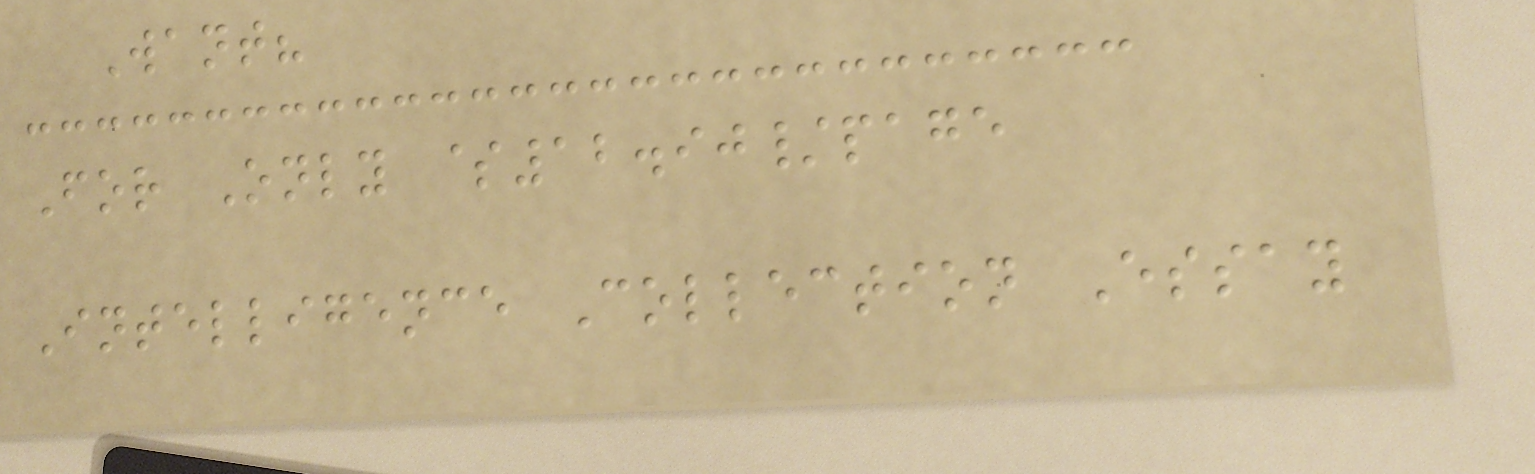Want?
For Only $12.90/page
Intelligence Collection Essay
